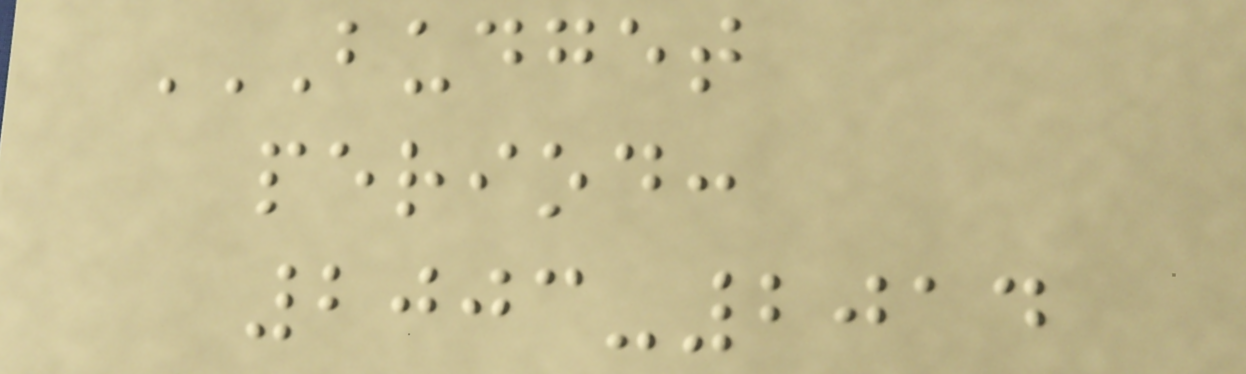BUDGET
PERIOD:
2003-2014
